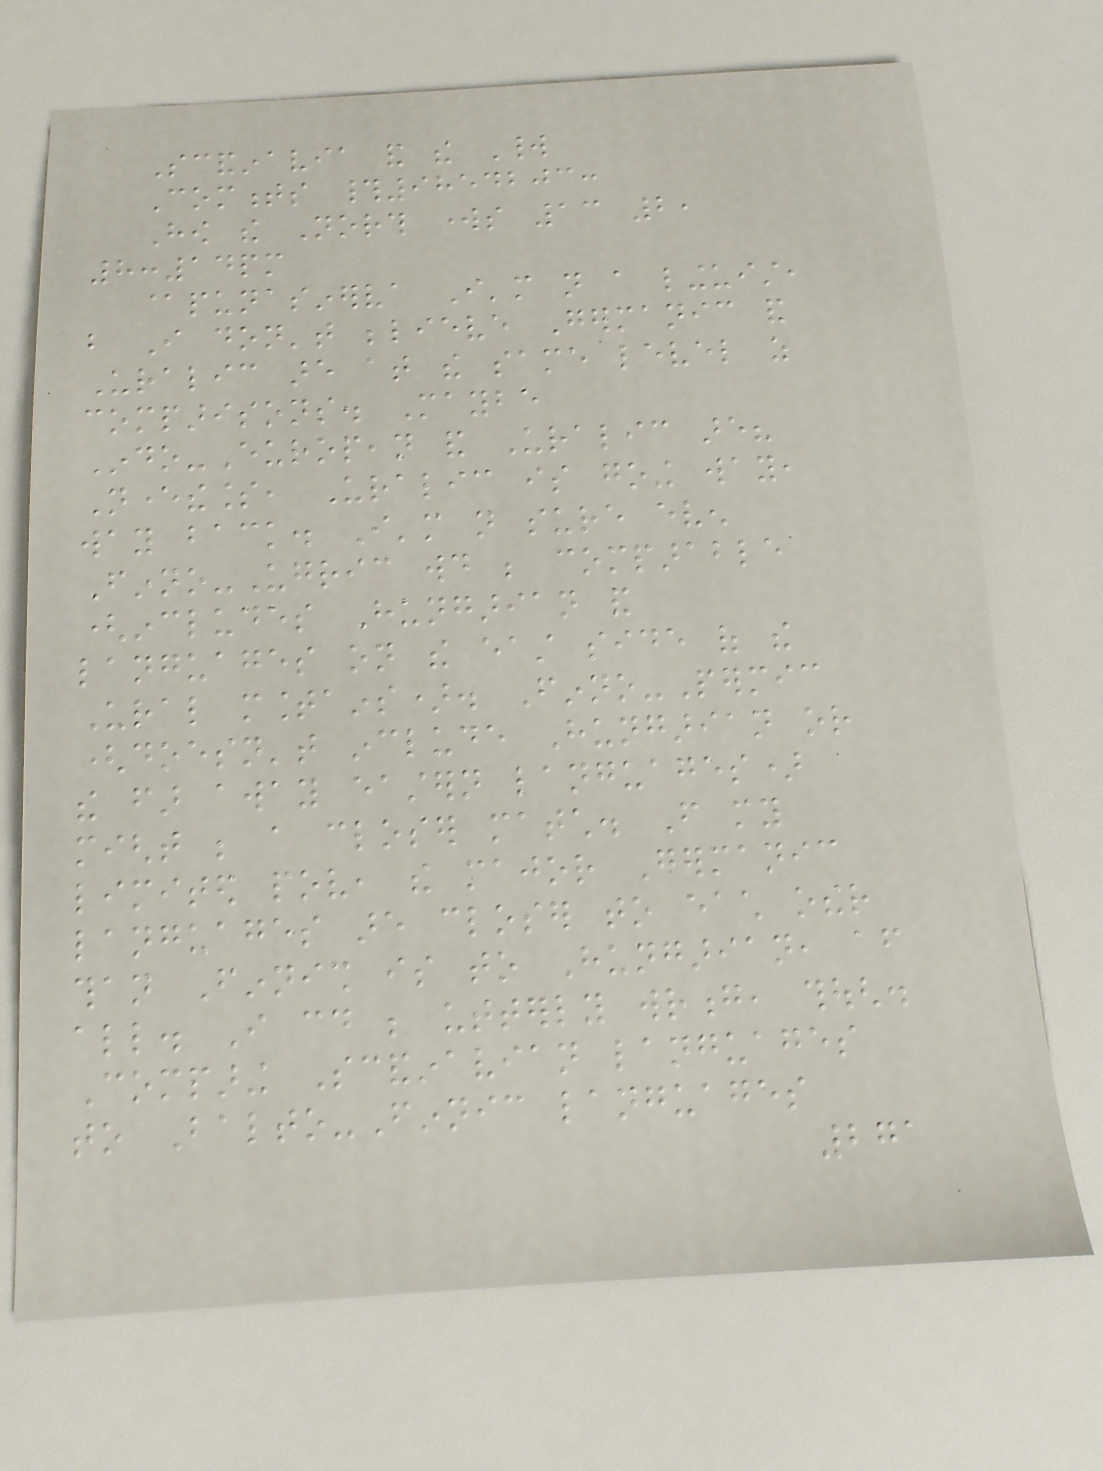Scandinavia and the World
Comments #9854203:
How the North works 13 2,
8:14pm
@punasinerva I'm not a linguist,
but I don't believe Germanic and
Uralic are at the same level as
comparisons. Maybe
Indo-European and Uralic are?
Nevertheless, Uralic is going way,
way back. I'm not sure even
Finno-Ugric would be comparable
(includes Hungarian and
languages on the east side of the
Ural mountains). Finno-Permic
(doesn't include Hungarian or
the far away eastern languages)
might be a closer match. From my
limited pov, the major Germanic
languages are closer to each other
than Finnish is to Hungarian, after
all. I could be utterly wrong, though.
Comparing Scandinavian languages
to Balto-Finnic languages
271
